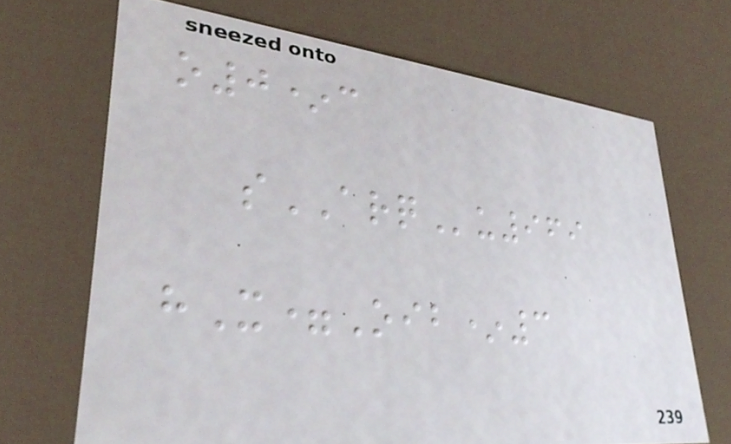o0*c
sARQu969
hX=Oib*3
